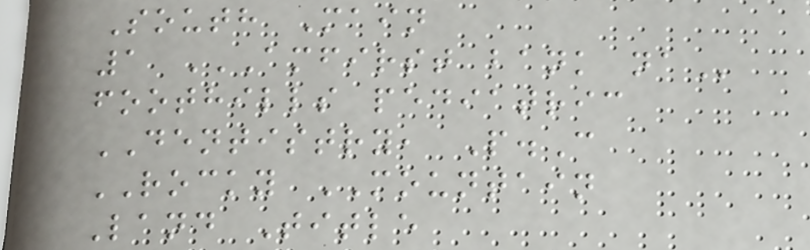South Main
1 AMFIRST BANK NA
foothills pediatric
DENTISTRY, P.C
ROCKY MOUNTAIN
Land Title
